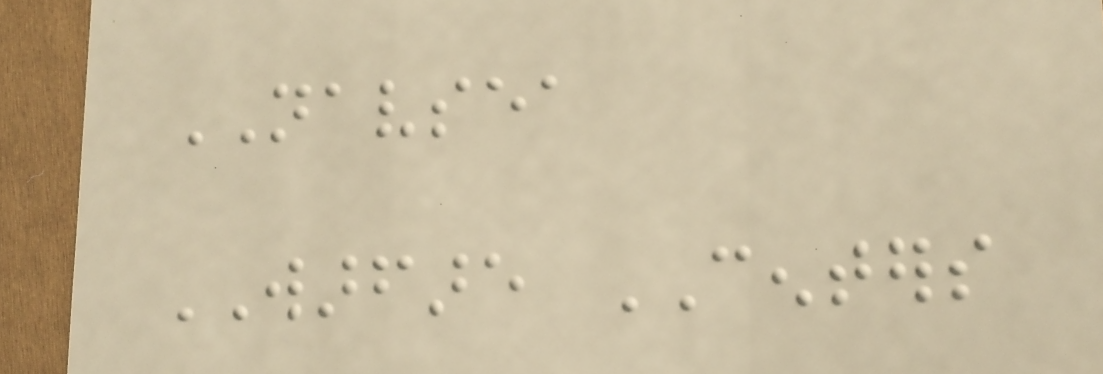NAVSEA
WARFARE CENTERS
